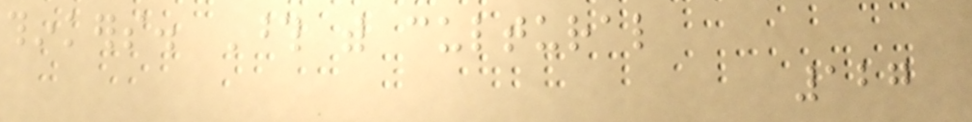thinkers. Those with cultural
127
